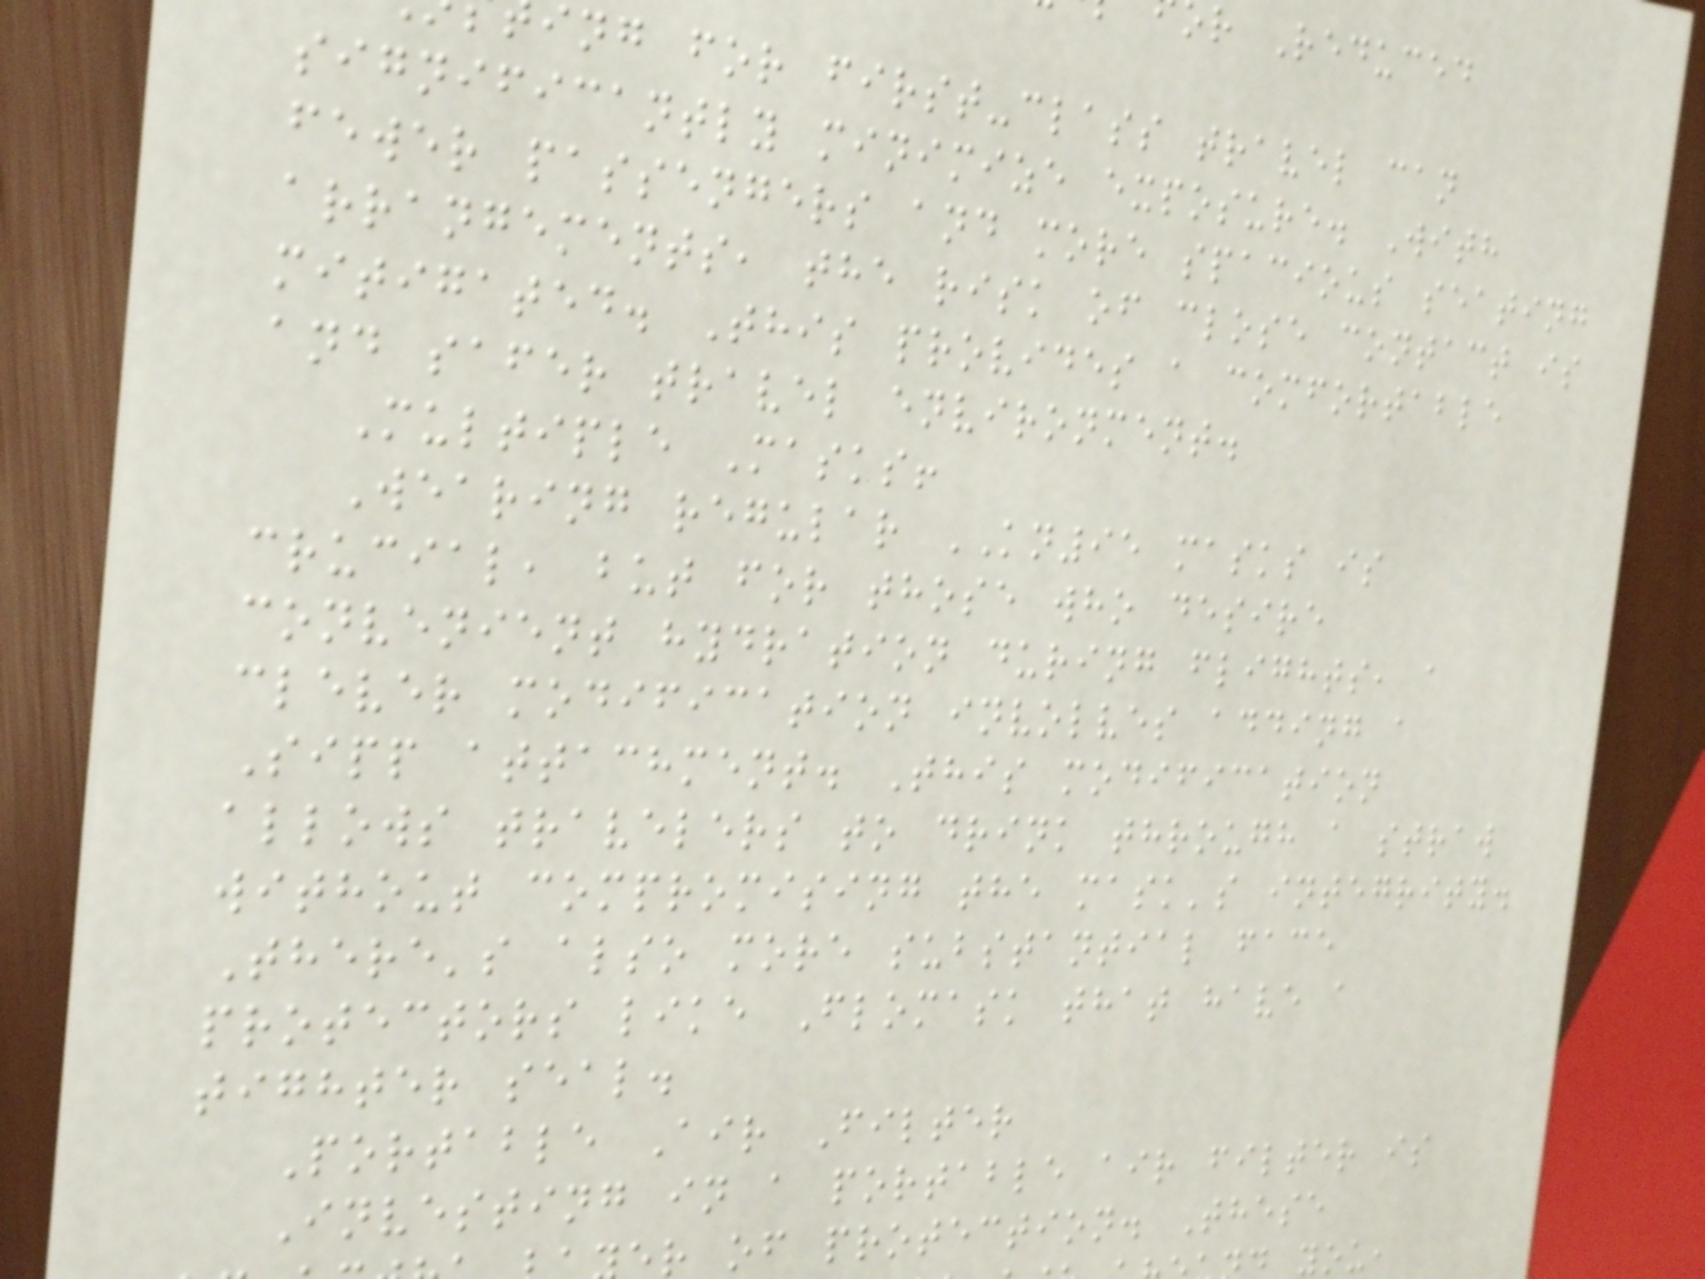r Reduced
ing for first-class travel can
significantly minimize exposure. With
fewer passengers and more spacious seating
arrangements, the risk of close contact is
mitigated. This provides a comfortable
and safer travel environment.
Multiple Masks!
Wearing regular KN95 masks is
crucial, but for those who desire
convenient hydration during flights, a
clever modification involves adding a
Sipp attachment. This modification
allows travelers to drink through a straw
without compromising the mask's integrity.
There's also more substantial face
protectors like Flomask that have a
tighter seal.
Portable Air Filter
Investing in a portable air filter is
r of protection. These
